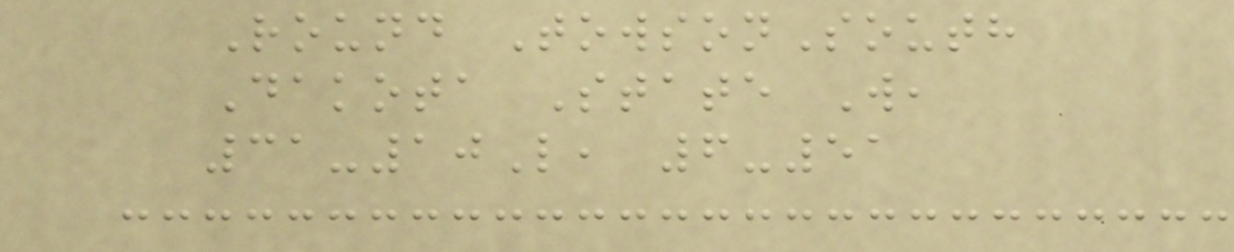Round TowsonSouth
Dakota State W,
31-10L, 6-51
